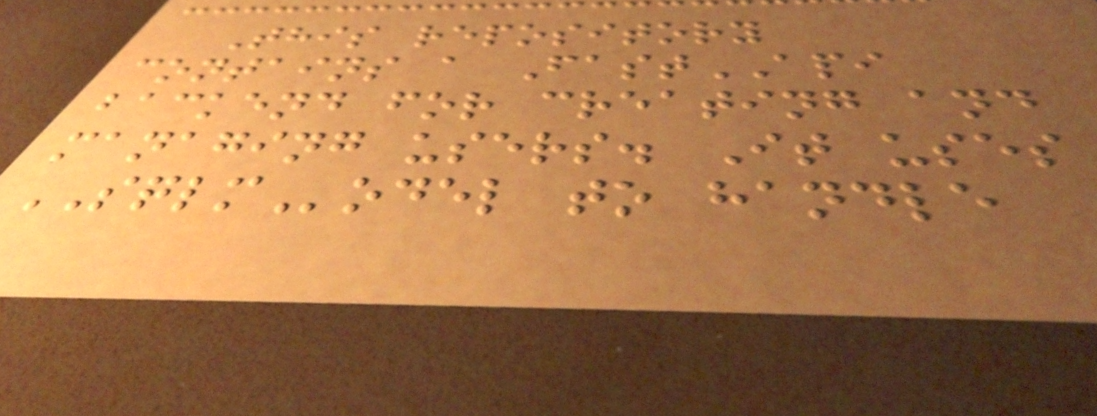This repository
contains a FastAPI
backend for creating and
managing users. It uses
SQLModel to handle
